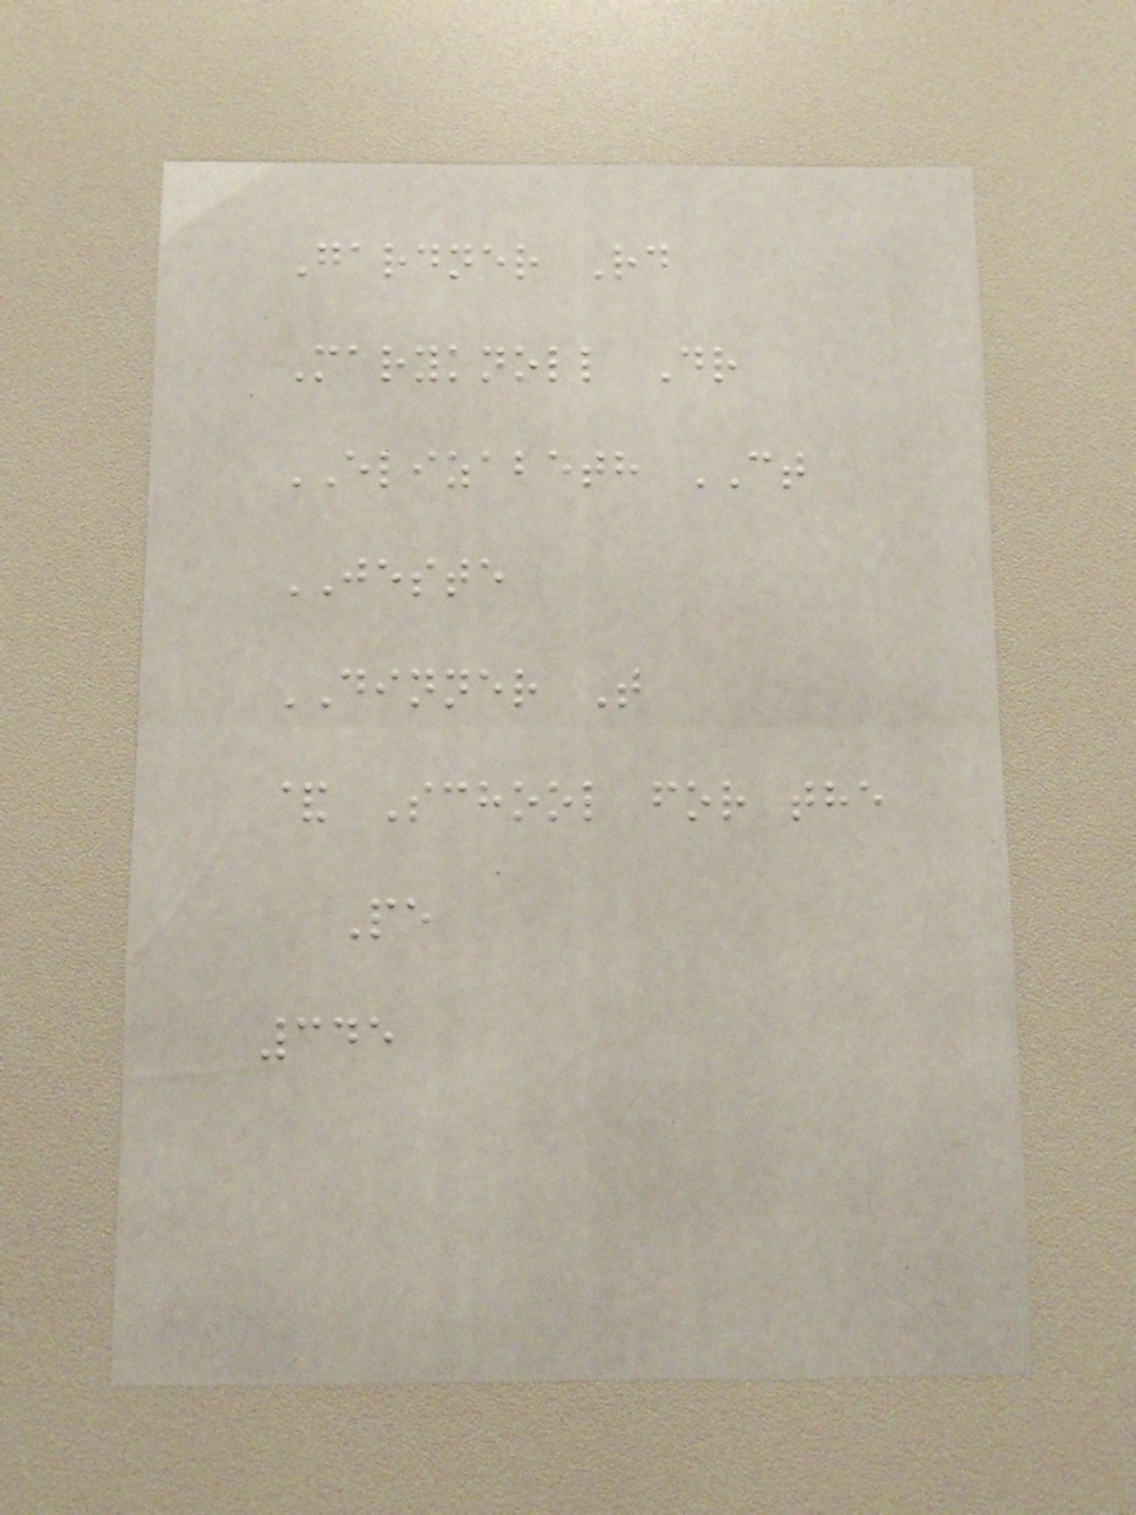Gardner Rd
Maryknoll Dr
ELIZABETH CT
JESTE
DINNER T
& School for the
Pe
345
